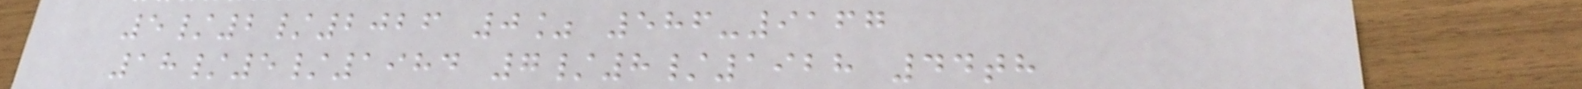5/2/2026 0% 586-9167
18/5/1984 7/8/1928 44th
